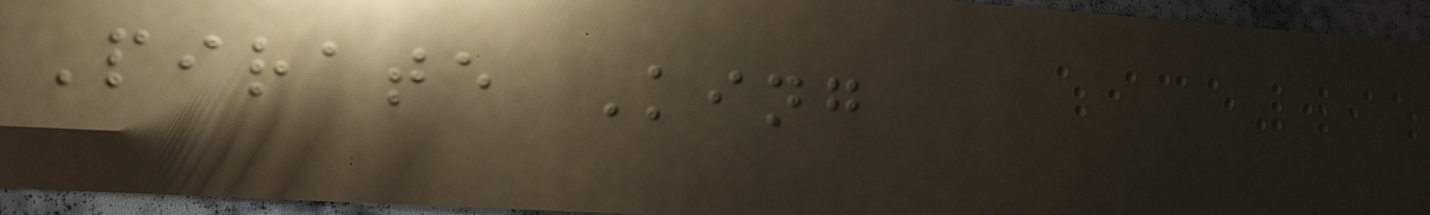Pirate King
